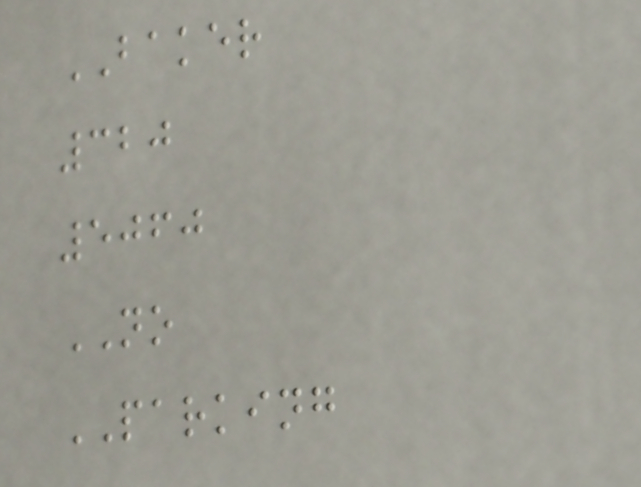BAKER
320
5060
NO
PARKING
